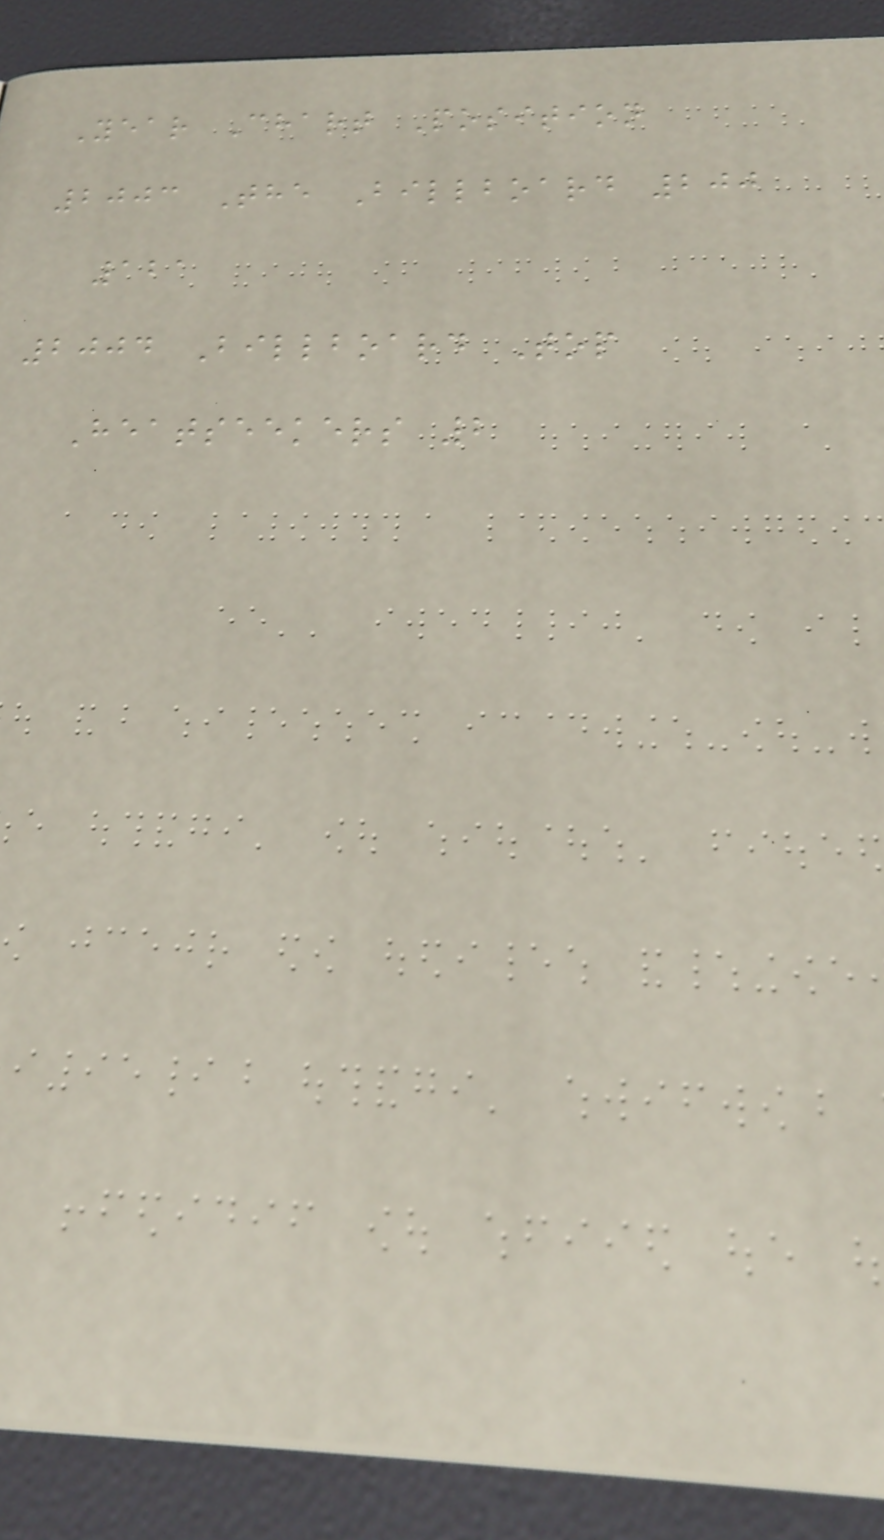Year Chart Position
2003 The Billboard 200
121
2004 Billboard Top
Heatseekers 2
